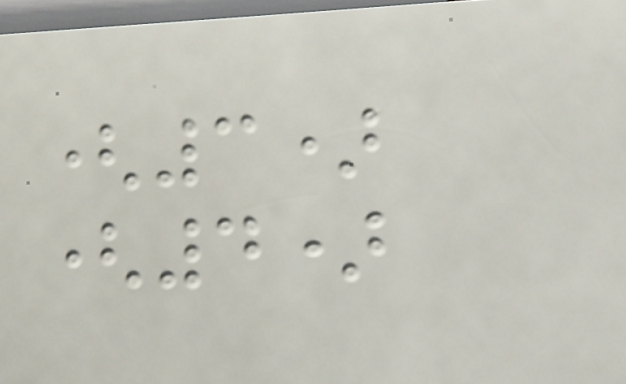(3)
(4)
